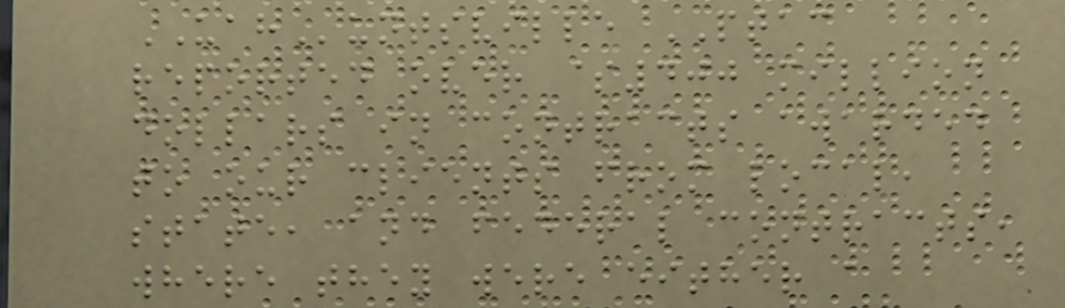UAHuntsville PTAC
reported over $400 million
dollars in contracts awarded
to our clients from local,
state, and federal contracts,
where they were either a
